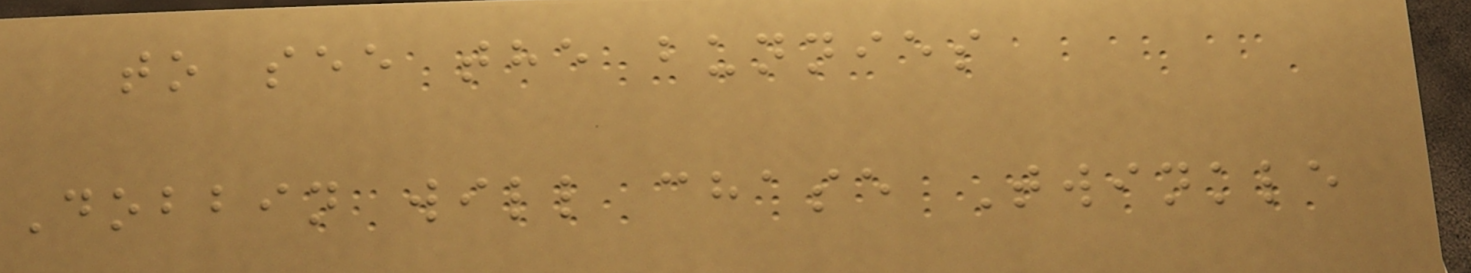to see the bunnies
Dobbin will chase Twinkle
